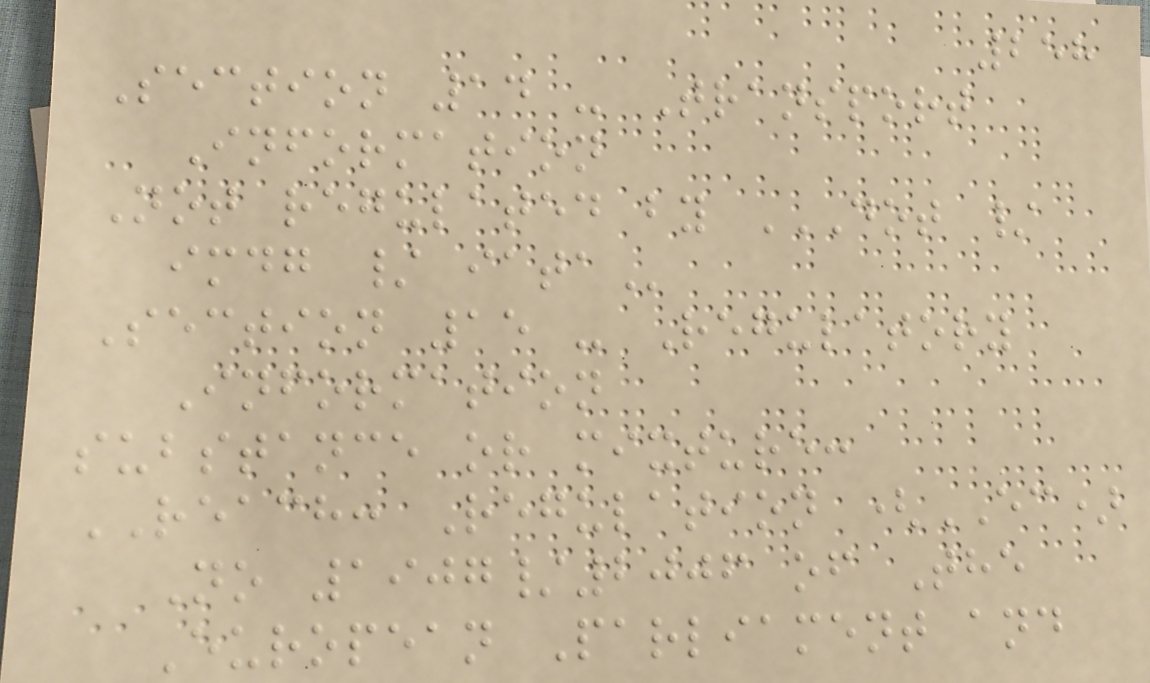258
Section 14 - Transport
Information
Not regulated by DOT /
IMDG / IATA
Section 15 - Regulatory
Information
substance or mixture:
REACH: Regulation (EC)
No 1907/2006 of The
European Parliament and
